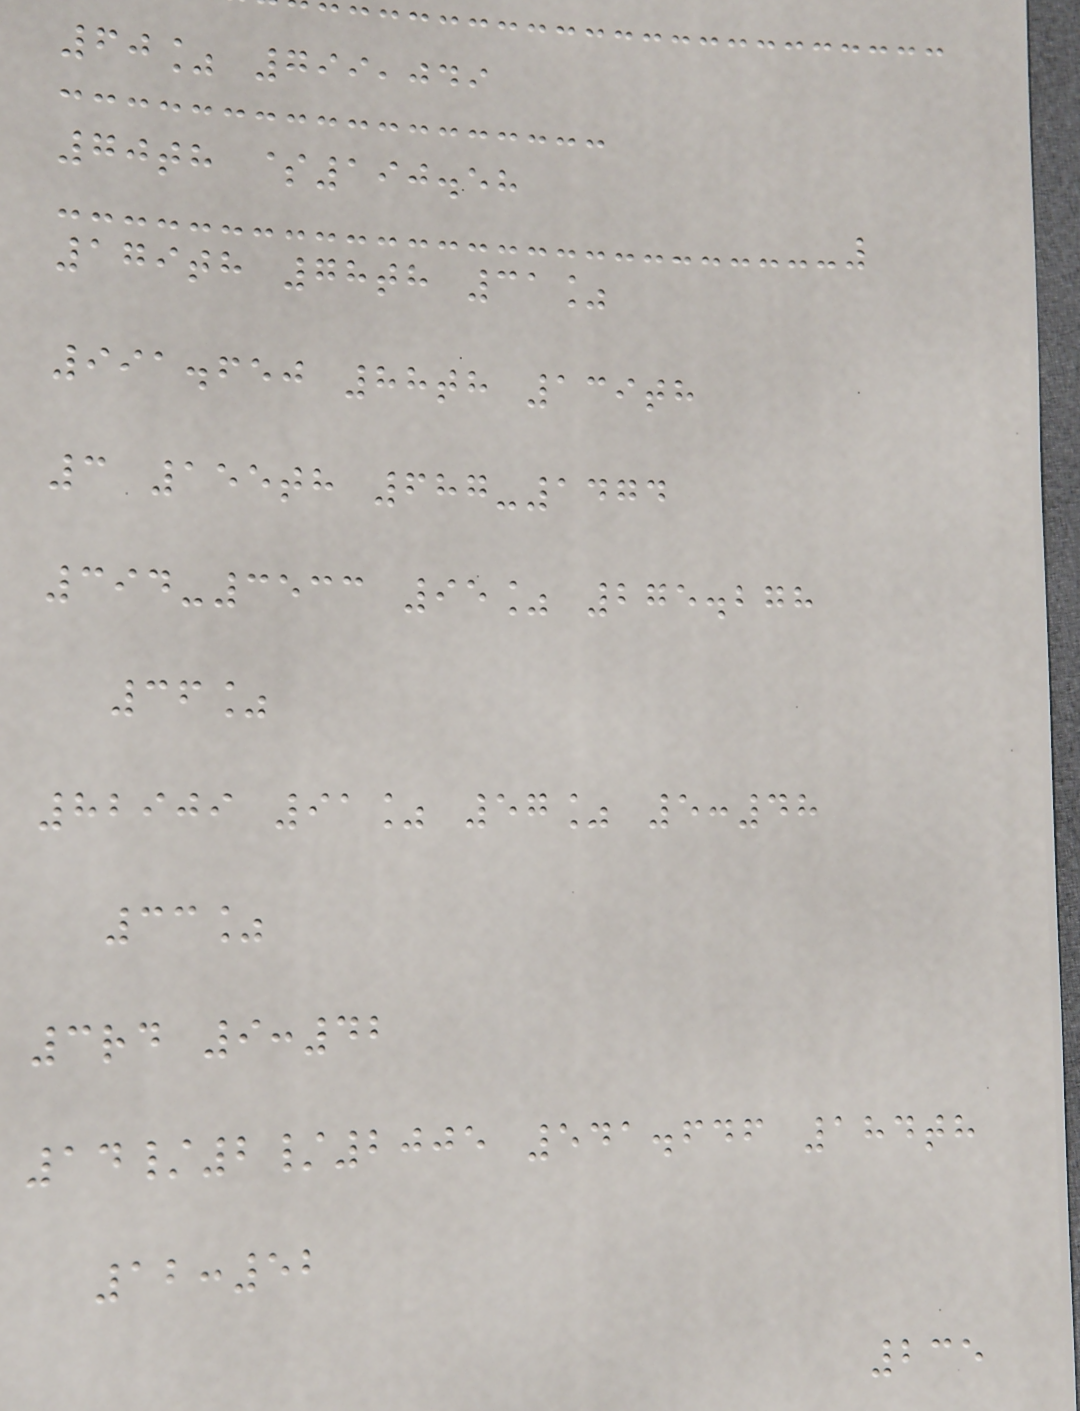60% 799,049
70th $190.58
179th 78th 31%
991.650 88th 139th
3 155th 687-1474
394-3533 95% 275.278
36%
82909 91% 57% 5:48
33%
3rd 9:42
14/2/2005 541.646 184th
12:52
235
